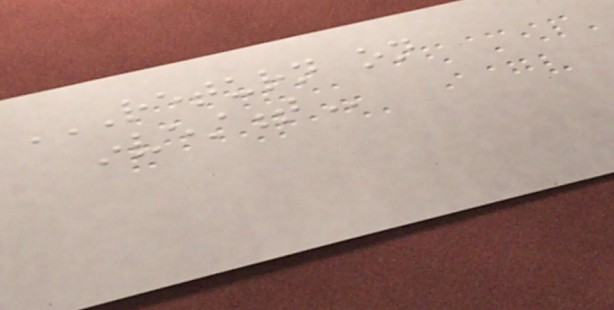RETURN ON
INVESTMENT
